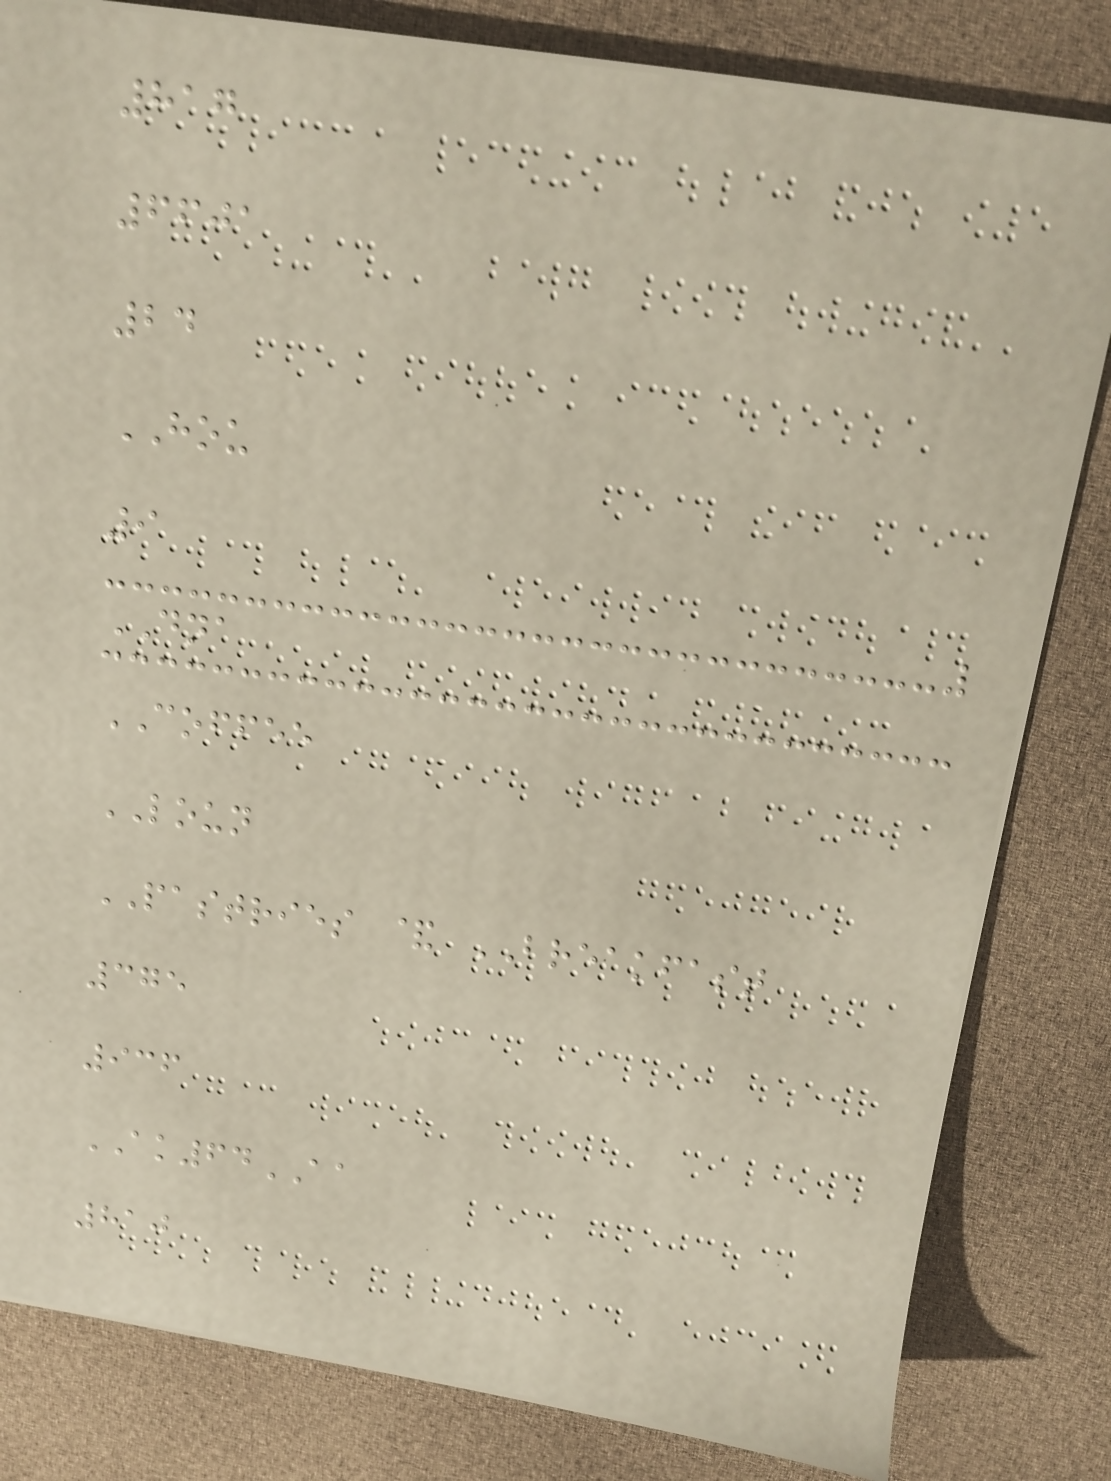817
6601
24
HOU
9
DNA
COFFEE
LOUN
PASTRIES & BREAKFAST
375
936
AK64AA
810
